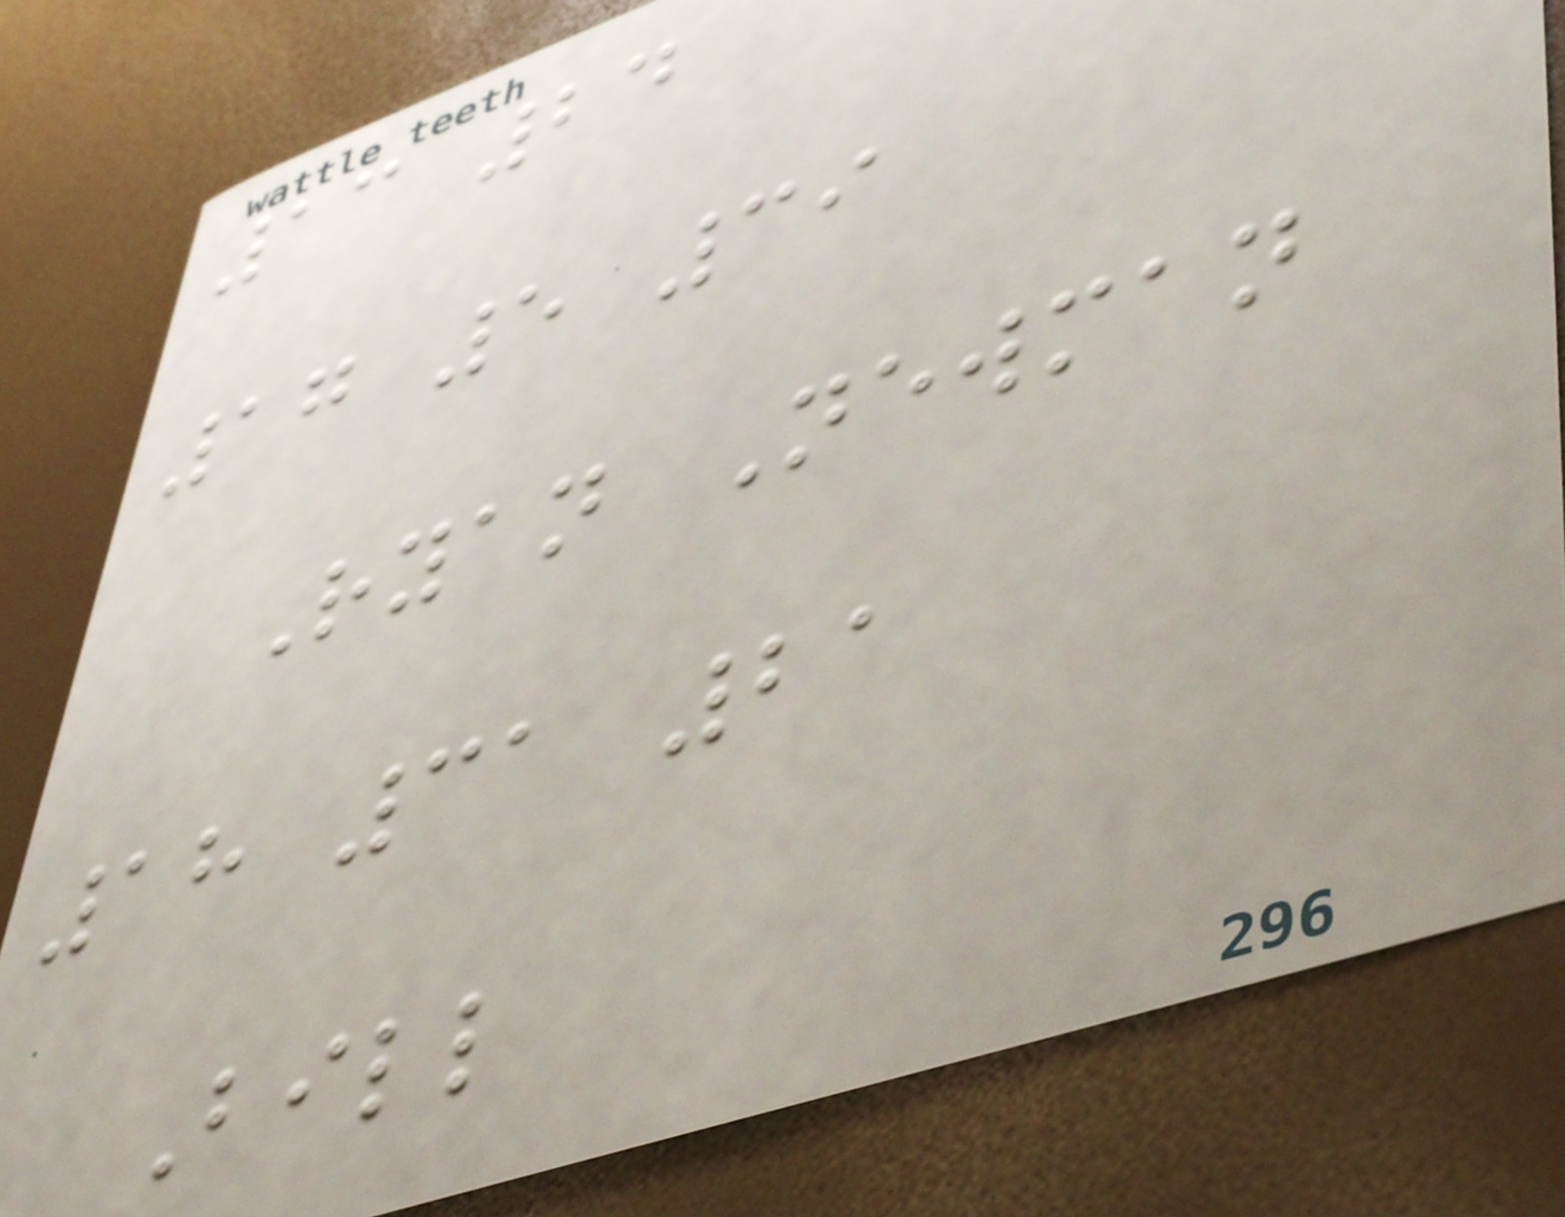13 24
17 5 39
Ryan Newman
18 31 21
Bill
